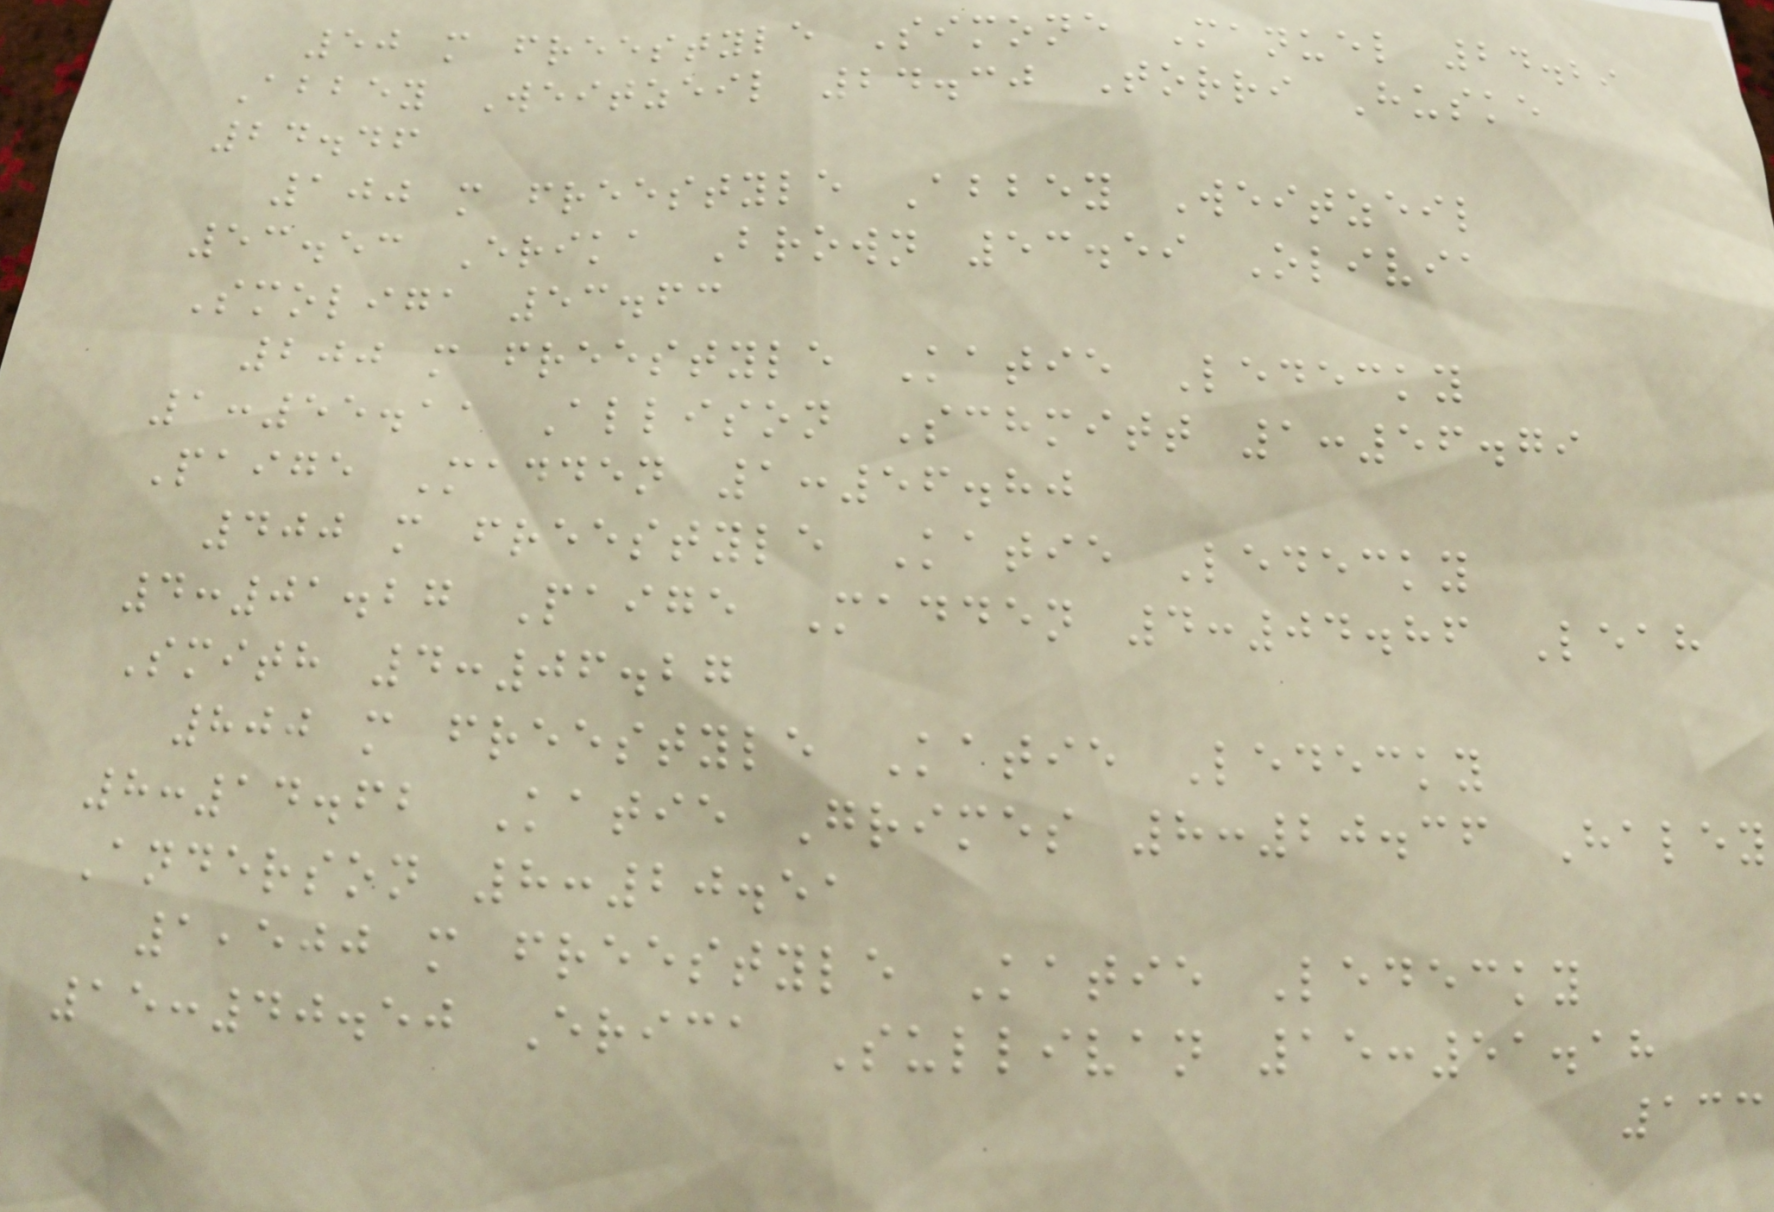50 m freestyle Simone Manuel 24.29
Abbey Weitzeil 24.30 Torri Huske
24.46
100 m freestyle Abbey Weitzeil
53.53 Erika Brown 53.59 Olivia
Smoliga 53.63
200 m freestyle Katie Ledecky
1:55.11 Allison Schmitt 1:56.79
Paige Madden 1:56.80
400 m freestyle Katie Ledecky
4:01.27 Paige Madden 4:04.86 Leah
Smith 4:06.27
800 m freestyle Katie Ledecky
8:14.62 Katie Grimes 8:20.36 Haley
Anderson 8:20.51
1,500 m freestyle Katie Ledecky
15:40.50 Erica Sullivan 15:51.18
133
